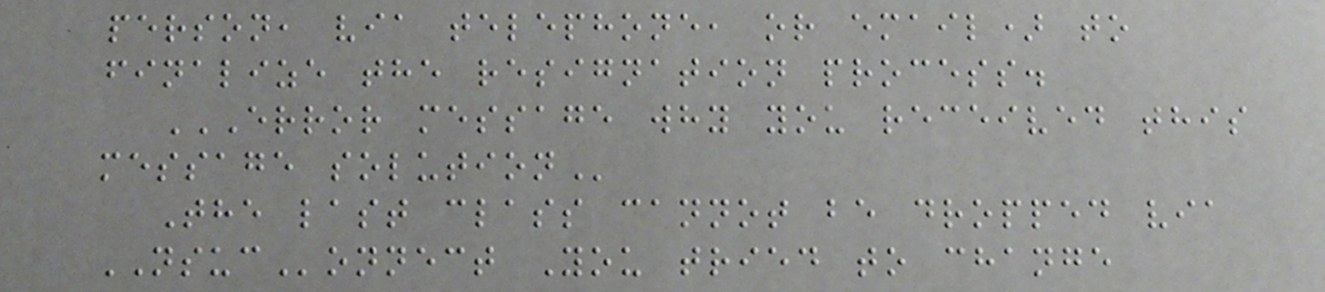person, via telephone, or email) to
finalize the resignation process.
ERROR MESSAGE WHY YOU RECEIVED THIS
MESSAGE SOLUTION
The last class cannot be dropped via
NSUConnect You tried to change
